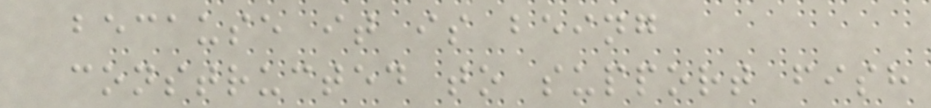because it is being
constructed to support fish
